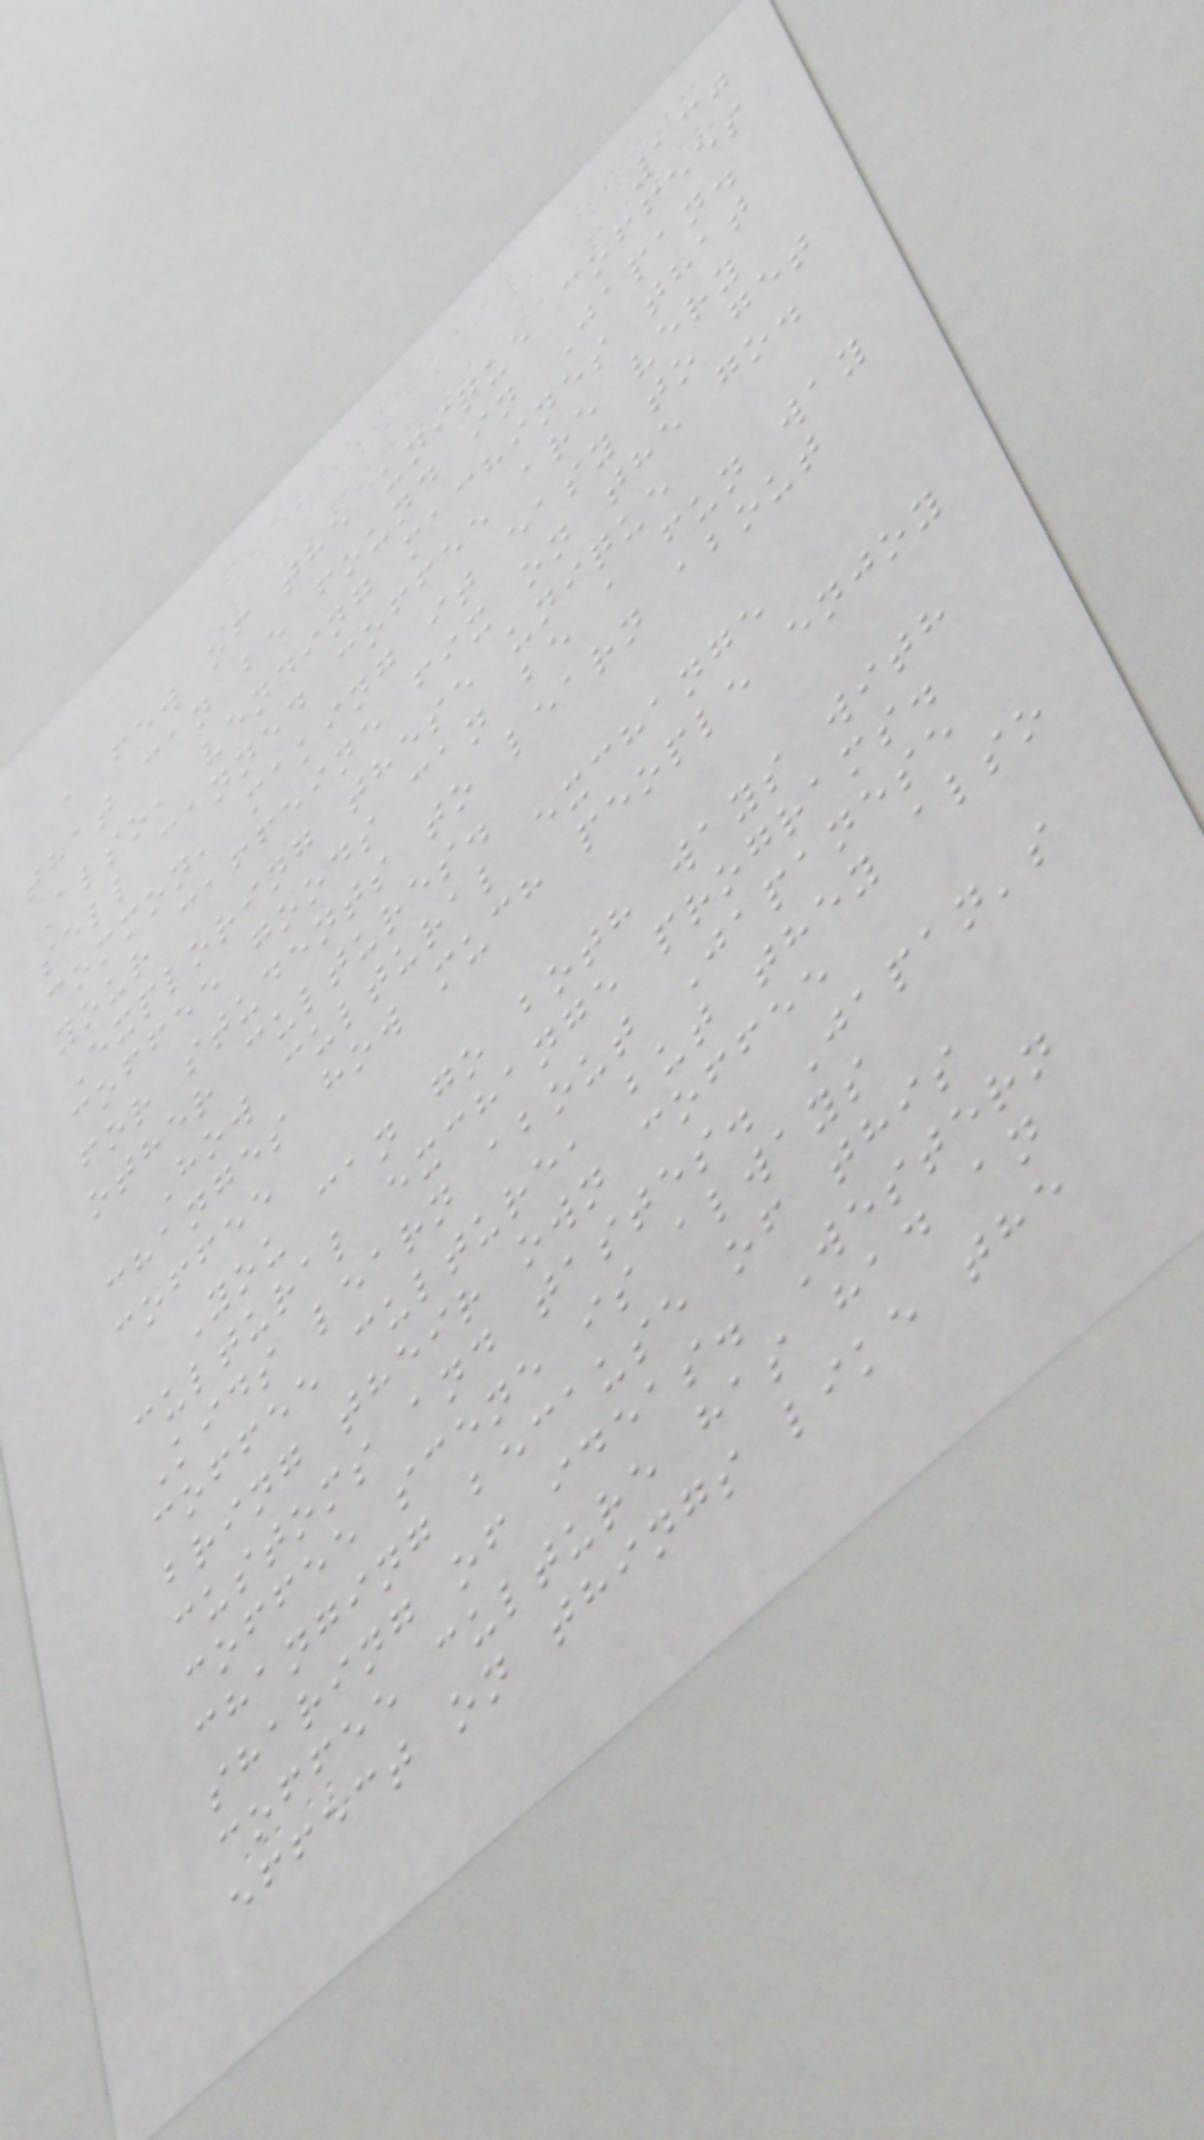130
a few of the unique coffees
that can be found in Japan.
Also, vending machines that
sell canned coffee are very
common, making it easy to get
your caffeine fix on the go.
Exploring these unique
coffee goods can be a fun way
for students to learn about
other cultures.
How cultural exchange
changes how much people enjoy
coffee
You can go both ways with
cultural exchange programs.
Kids learn about Japanese
coffee culture, but they also
bring their own coffee
customs and tastes. Japan's
coffee scene is always
changing because of this
sharing of ideas. Western
coffee culture has had an
effect on things like the
